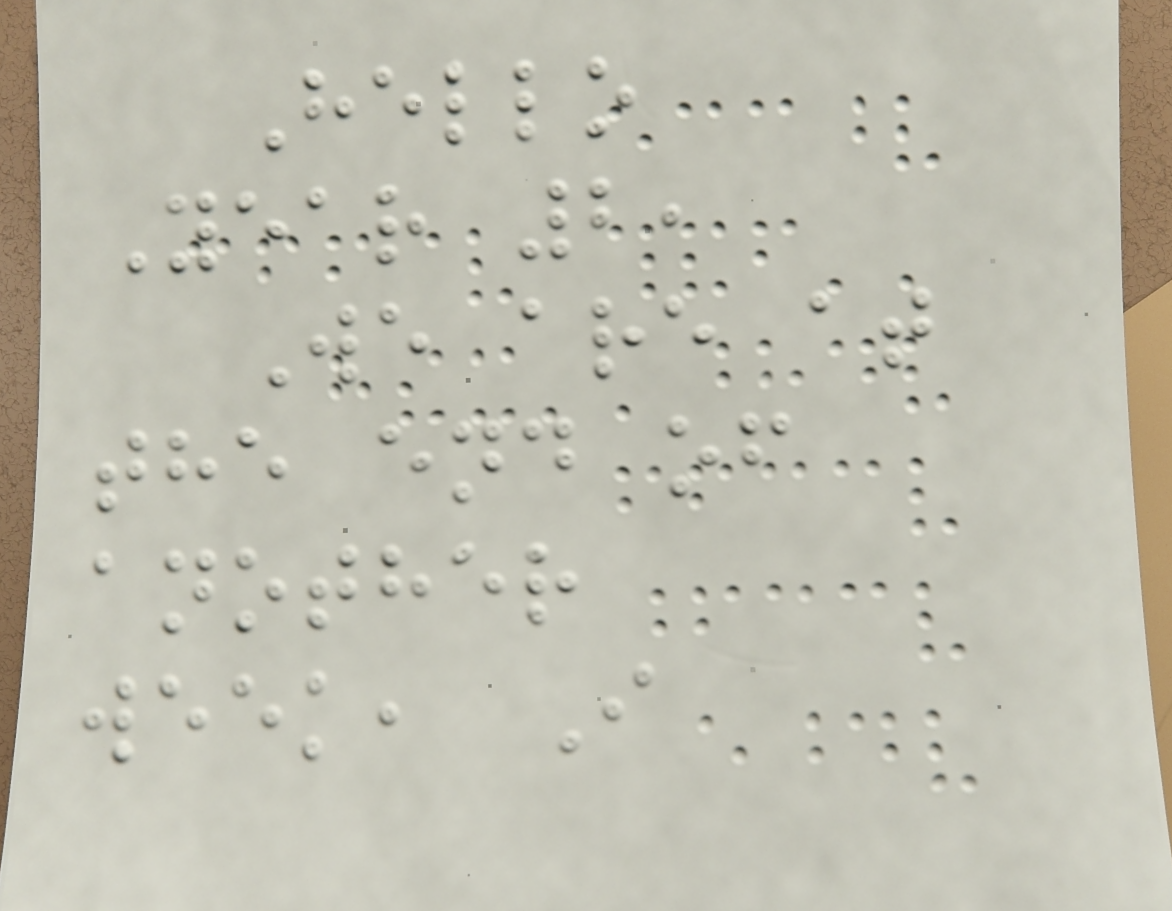Hello
Year 2,
We are at
the end of
another
week, I
